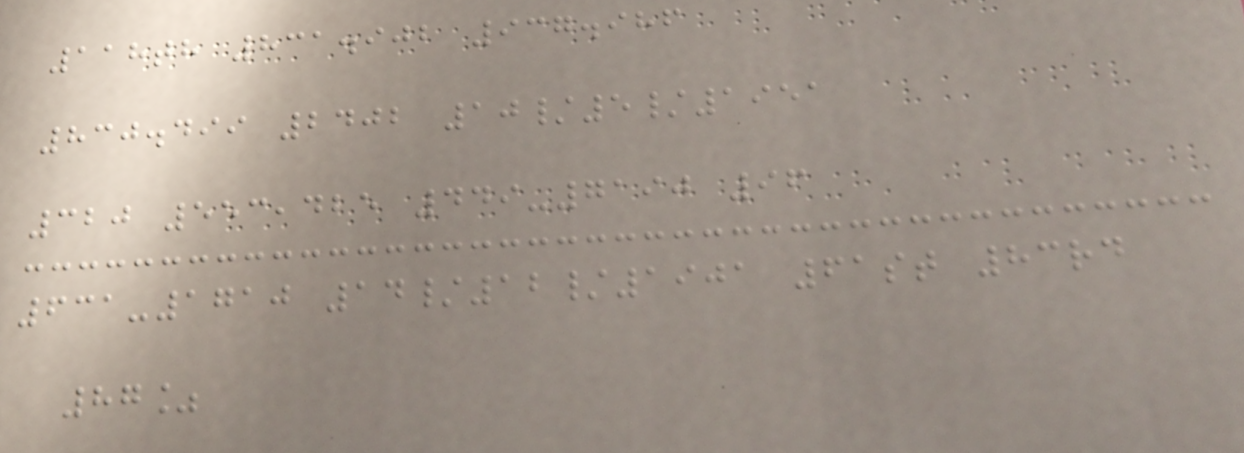118th 831.902 937.986
830.499 2402 10/5/1951
320 553,425 449-7190 96
631-1710 14/12/1901 61st 83rd
87%
